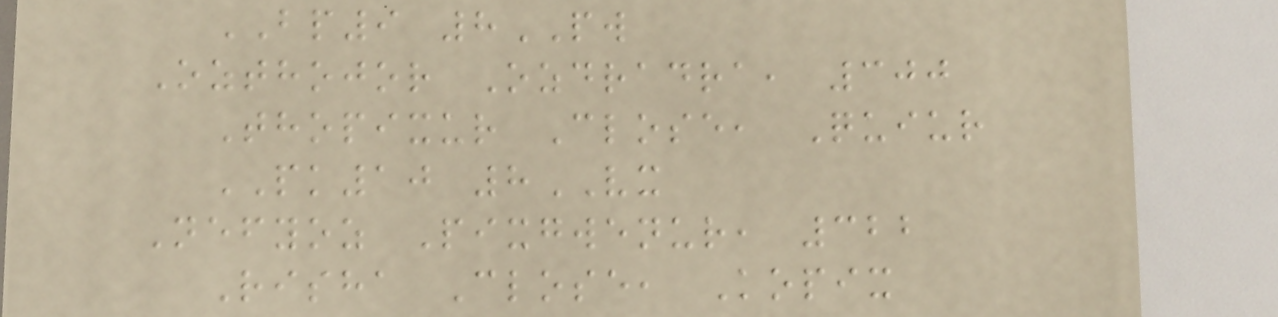BP9 8PW
Ozthojor Ozdradra, 300
Thopixur Close, Quiur
PK10 8VX
Nefyoz Pixgwenur, 322
Risha Close, Kopix
